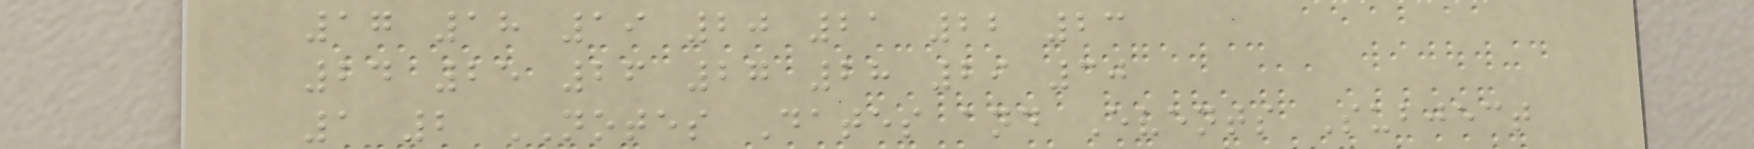17 18 19 20 21 22 23
24 25 26 27 28 29 30
1 2 NOTES Dates and Events Subject
